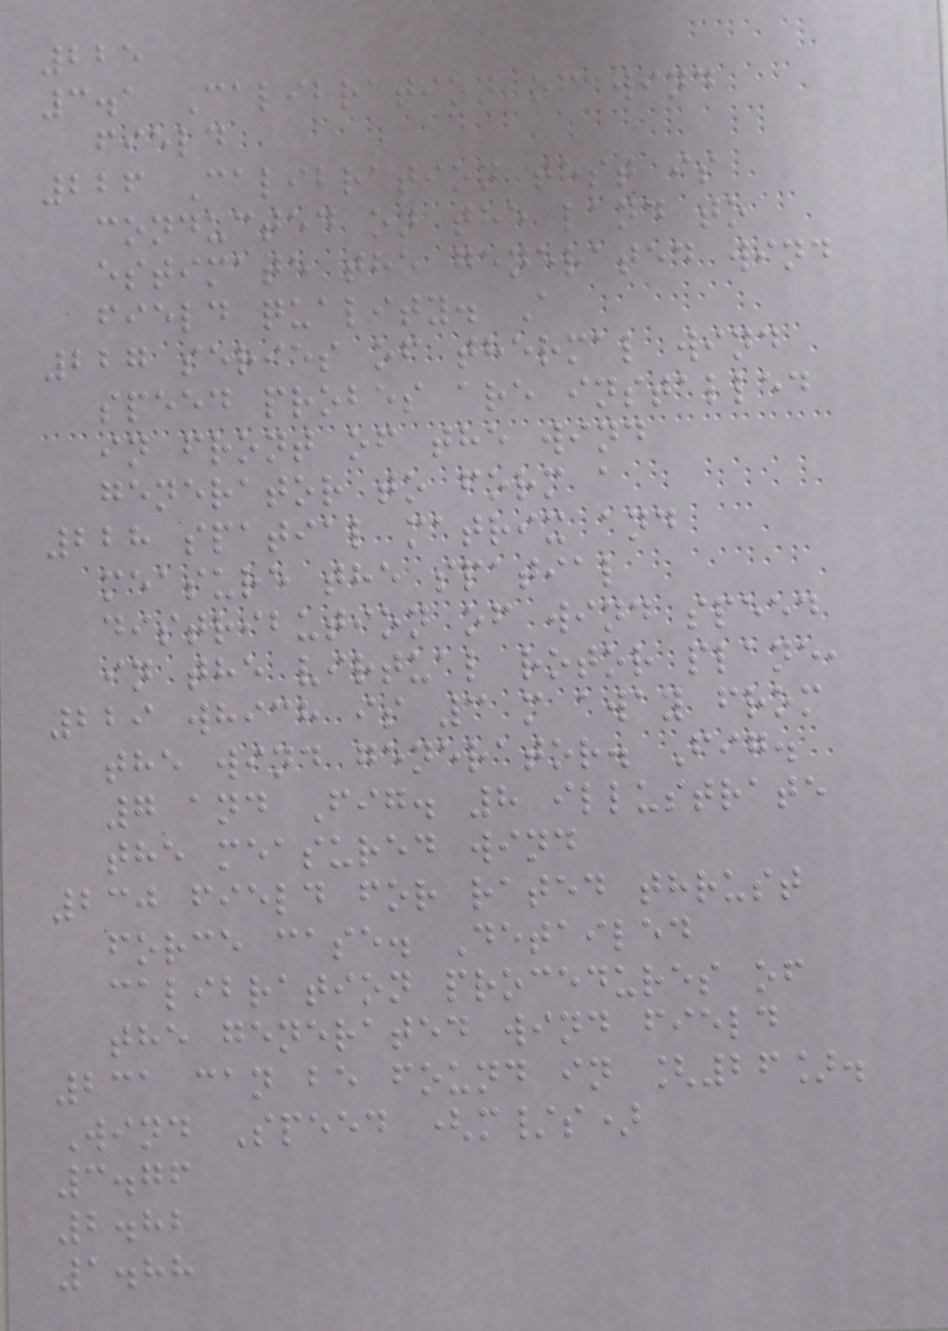225
3.1 Calibration of wind
field
226 Calibration test is
conducted on the land to
estimate the generated wind
field quality. A
227 series of thermal wind
speed probes are installed
in front of the wind
generator to form a
228 spatial matrix and
measure the spatial
distribution of wind speed
in the virtual rotor plane,
229 which is 3 m away from
the wind generator. Fig.
7 and Fig. 8 illustrate
the measured wind
230 field for rated thrust
force case. Detailed
calibration procedures of
the generated wind field
231 can be found in [26].
Wind Speed (m/s)
3.76
2.82
1.88
